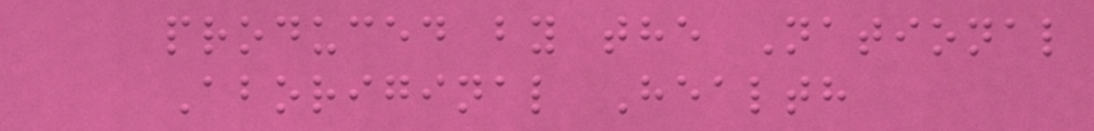produced by the National
Aboriginal Health
